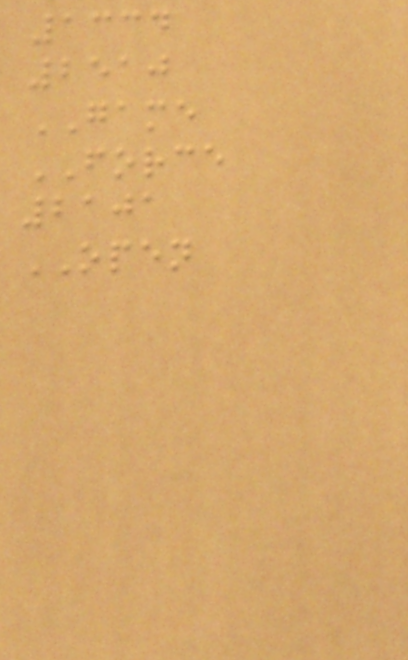1334
2510
GAME
FORCE
2101
OPEN
